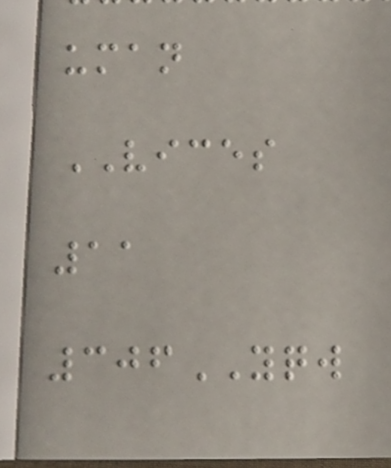uman
VICES
11
306YQW
